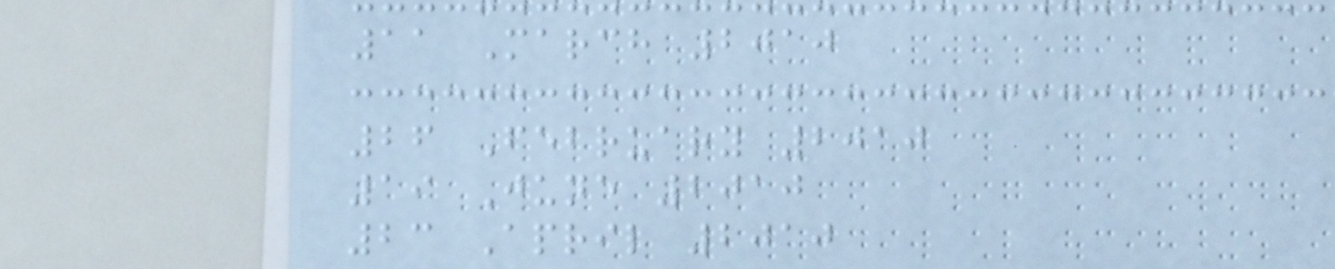11 March 2010
26 February 2010
19 June 2010
23 April 2010
